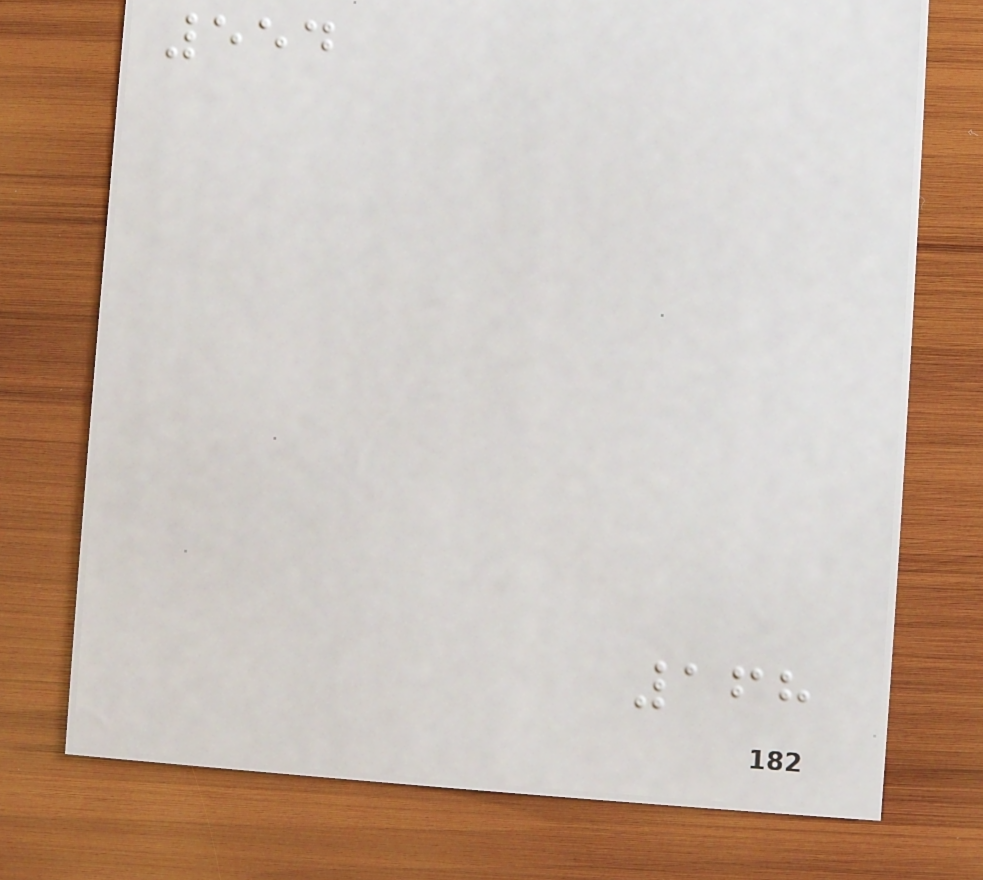554
168
